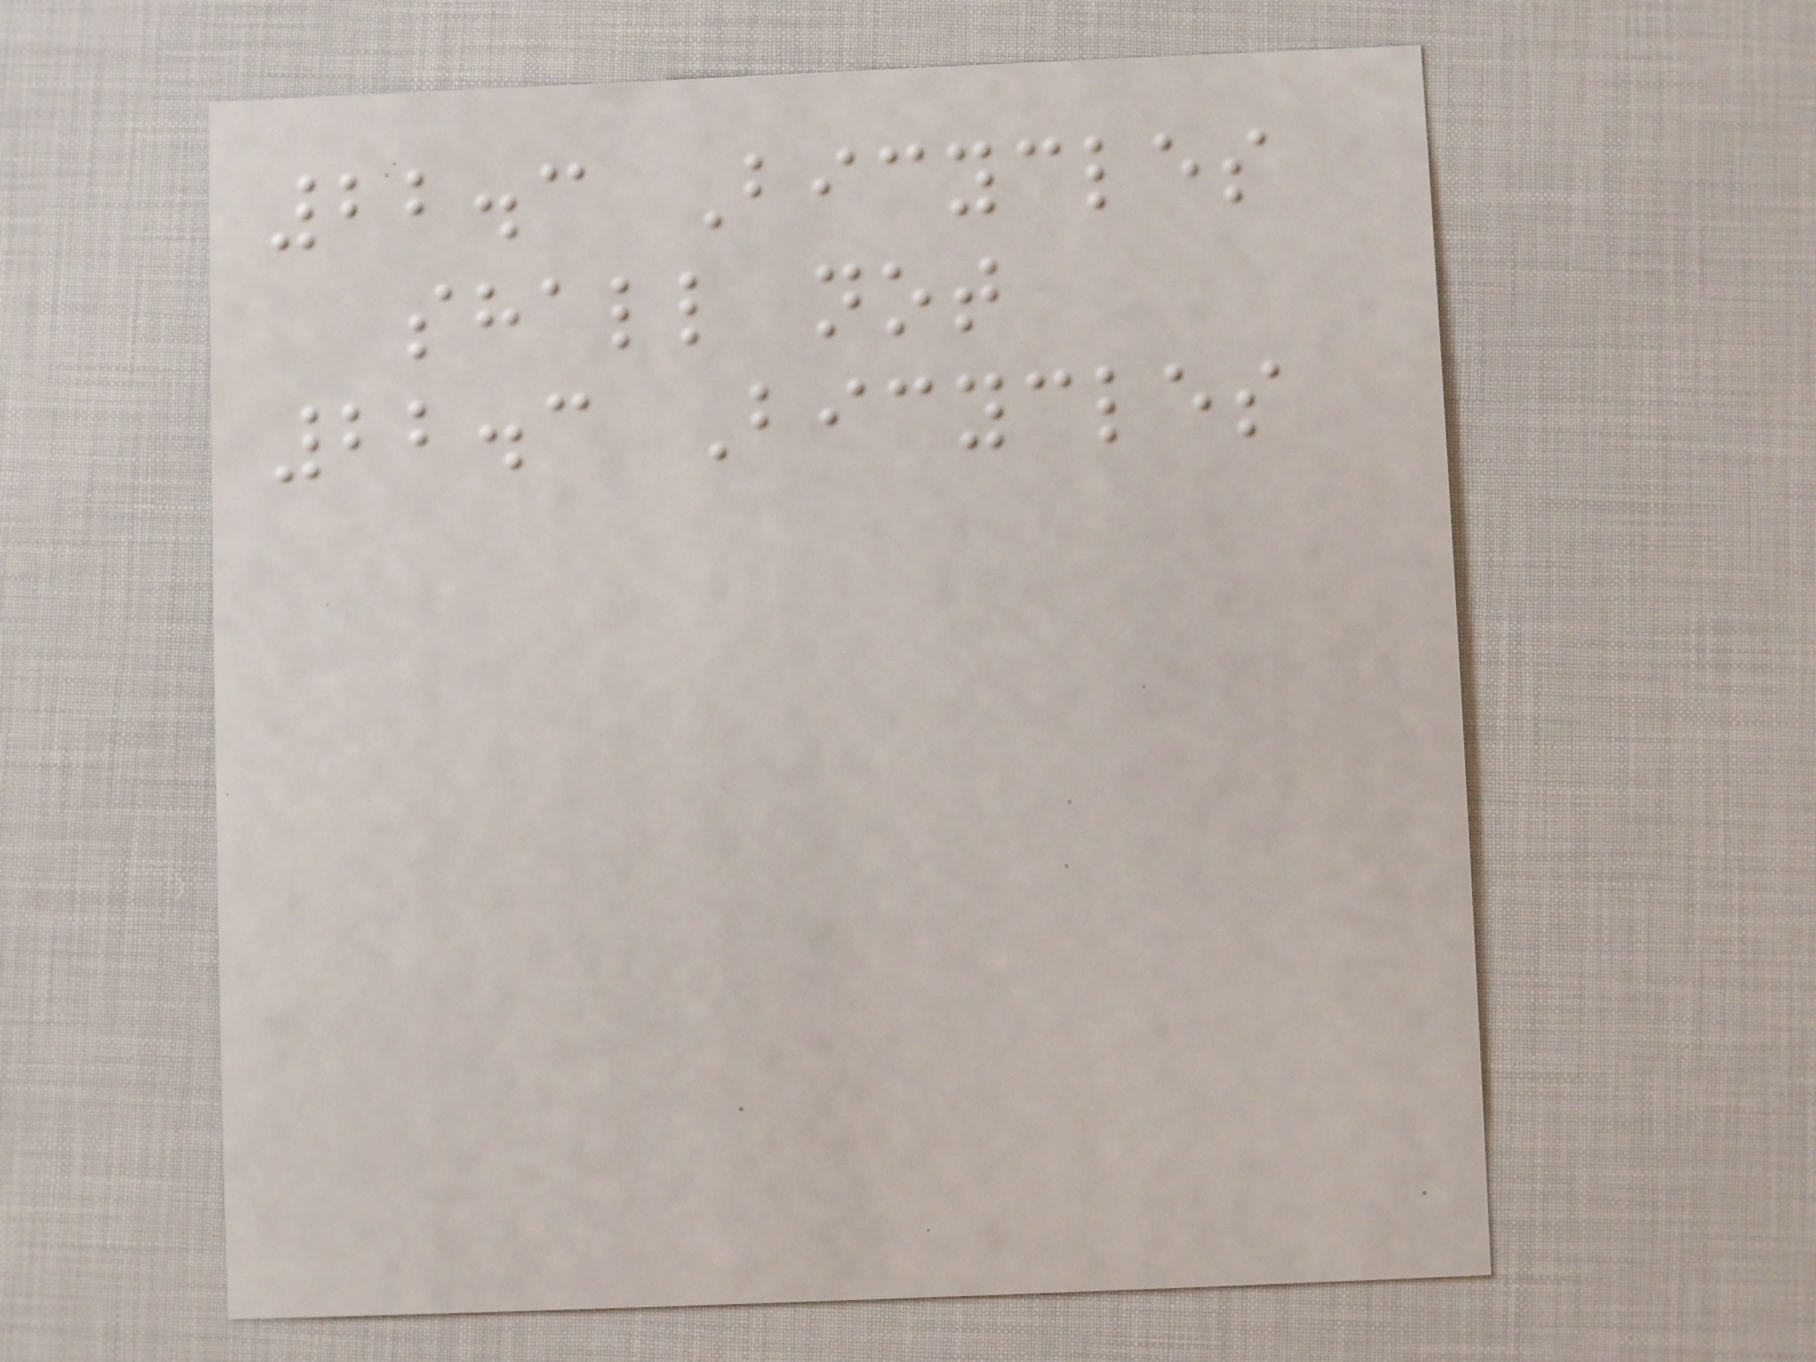22.3 Bicycles
shall not
22.3 Bicycles
